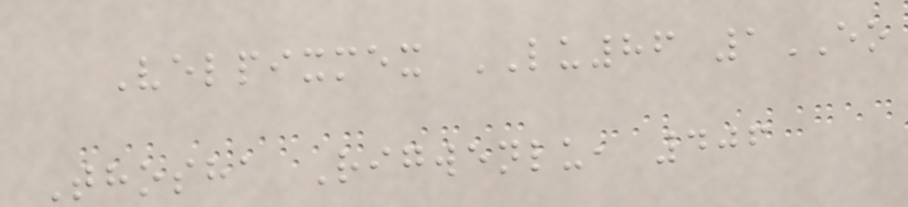Velpixmex LU86 1EO
Thosha Rigwenlu, 406
